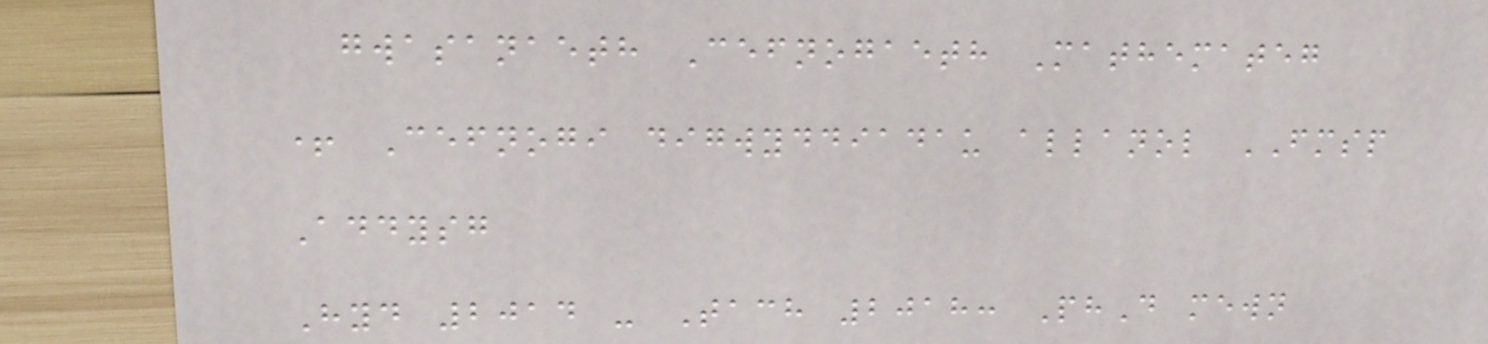gwasanaeth Cefnogaeth Mathemateg
+ Cefnogi digwyddiadau allanol FMSP
Addysg
Hyd 2014 - Tach 2018: PhD mewn
